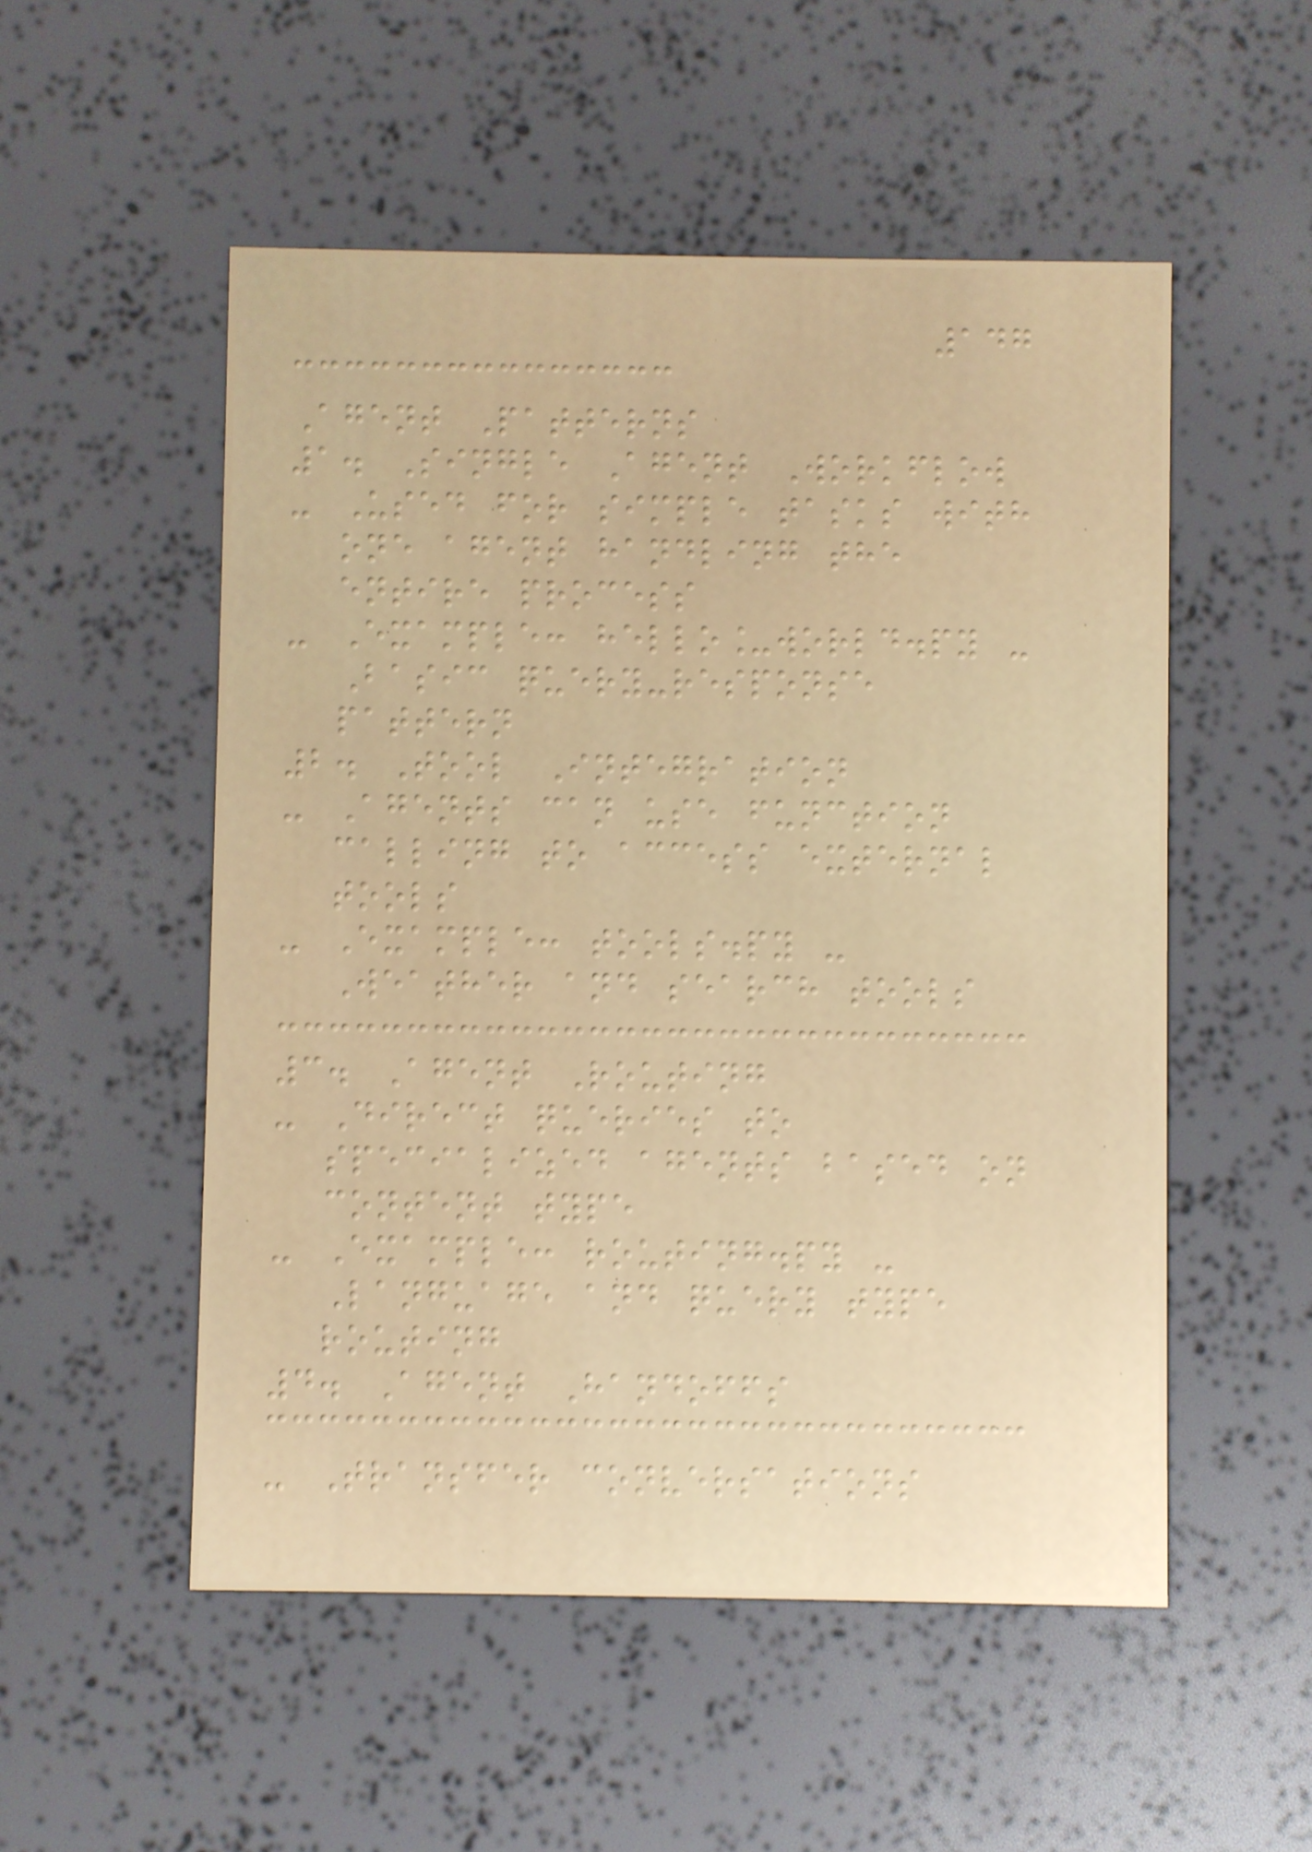147
Agent Patterns
1. Single Agent Workflow
- Used for simple tasks with
one agent handling the
entire process
- Example: hello_world.py -
Basic query-response
pattern
2. Tool Integration
- Agents can use function
calling to access external
tools
- Example: tools.py -
Weather and search tools
3. Agent Routing
- Direct queries to
specialized agents based on
content type
- Example: routing.py -
Language and query type
routing
4. Agent Handoffs
- Transfer conversations
